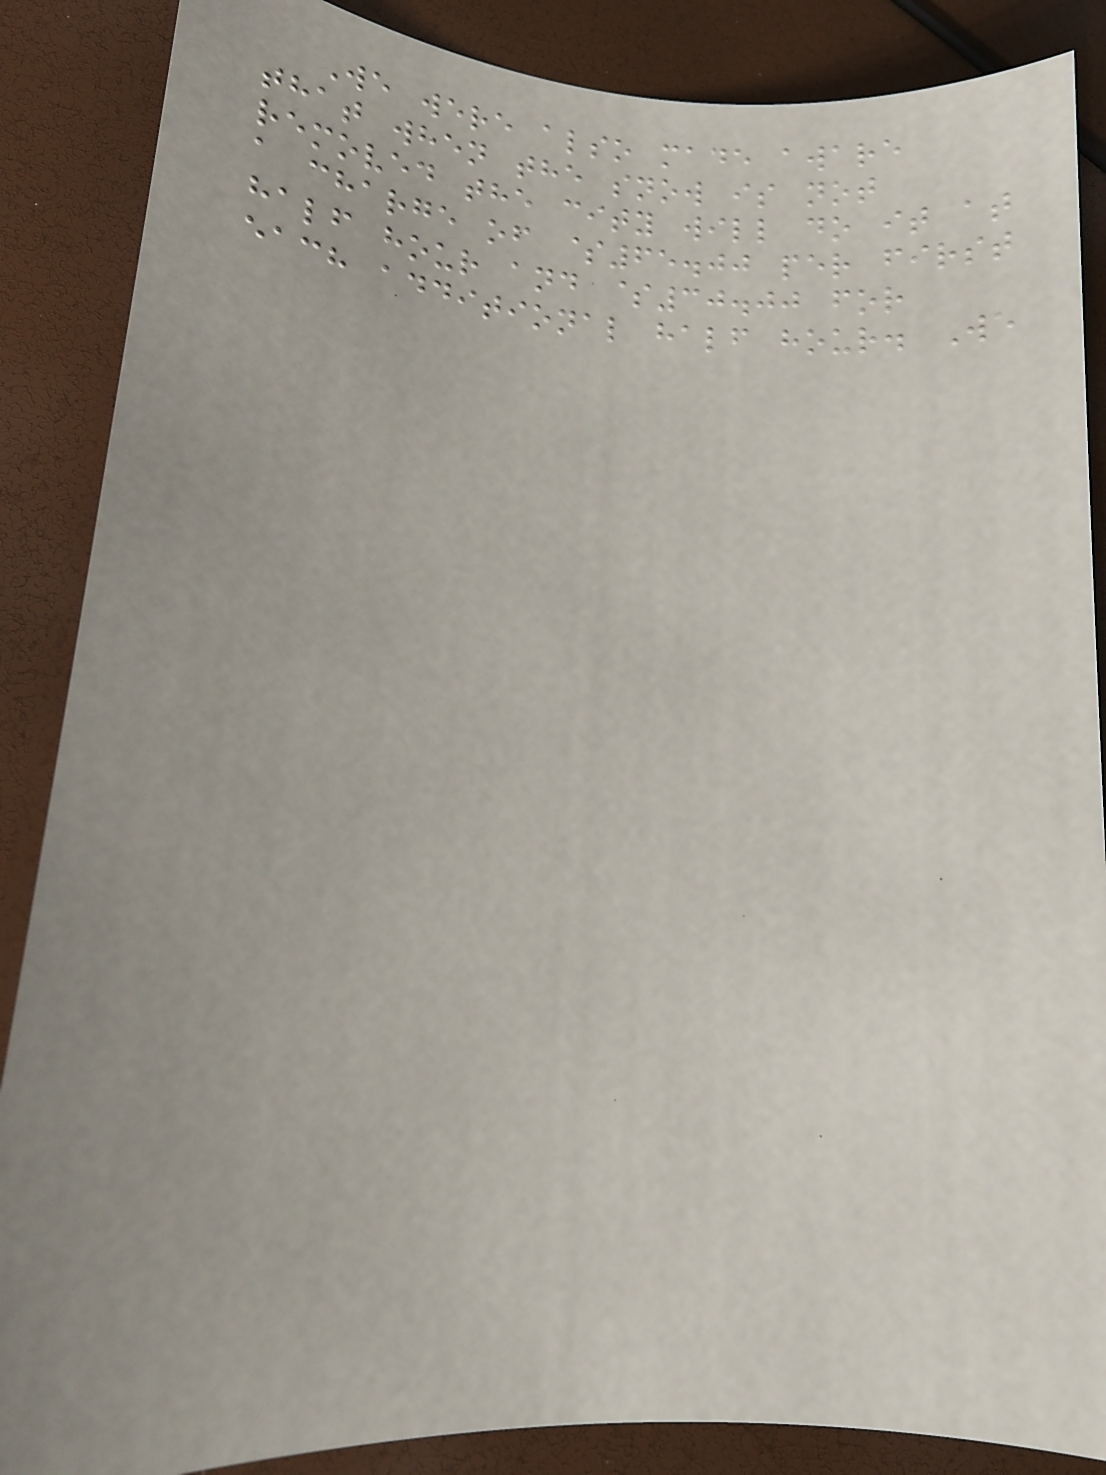We were also made aware
that when the snow is not
removed the city will do it at
a charge of $65.00 per first
half hour and $30.00 for
each additional half hour. We
